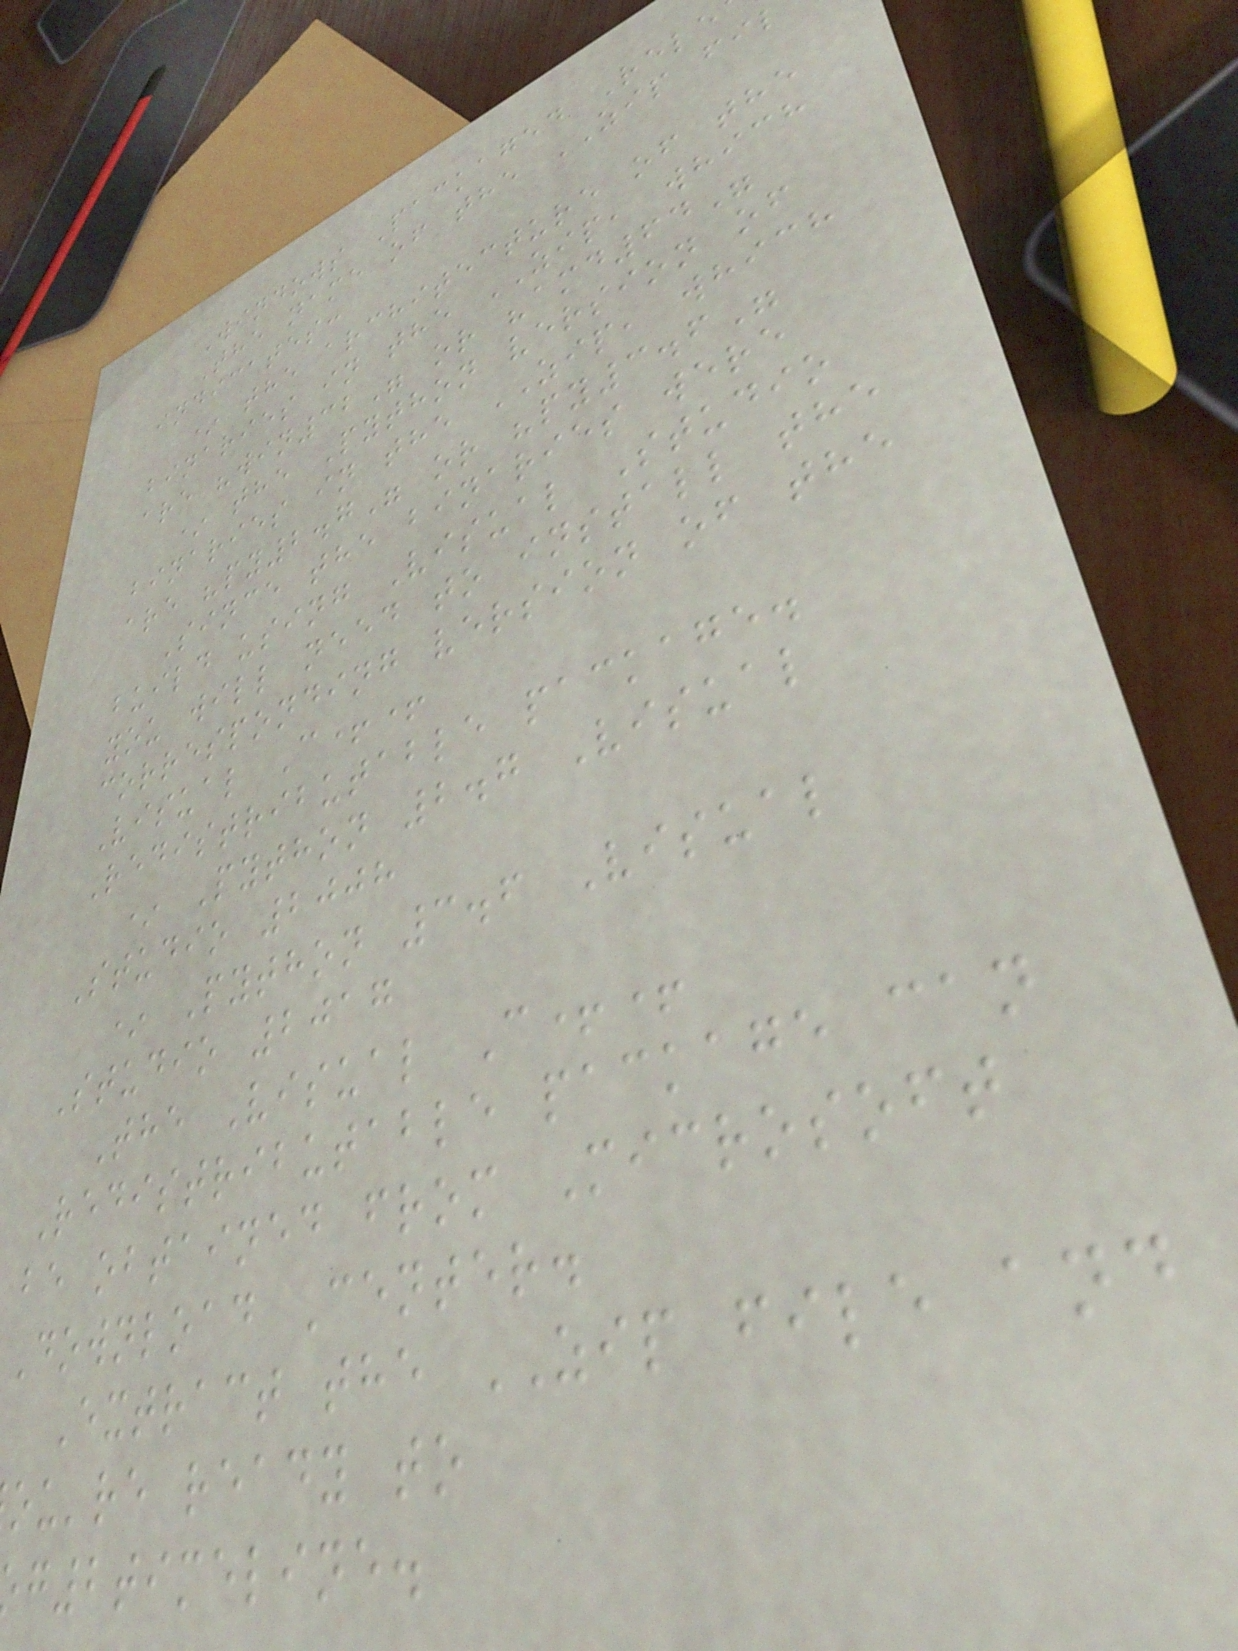Windows Packaged Rele
The name of the ZIP fil
indicates:
* the architecture of the
binaries in the ZIP, which
are "win32" or "amd64"
* the Python version of
binaries in the ZIP, which
are "py2.7" or "py3.6"
Since the binaries were
build using Visual Studio
you will need to install the
corresponding version of the
Visual C++
Redistributable package.
* Python 2.7 Visual
Studio 2008
* Python 3.6 Visual
Studio 2017
The Visual C++
Redistributable package can
be obtained from Microsoft
Download Center.
Extract the ZIP file and
ou're ready to
g2timeline.
